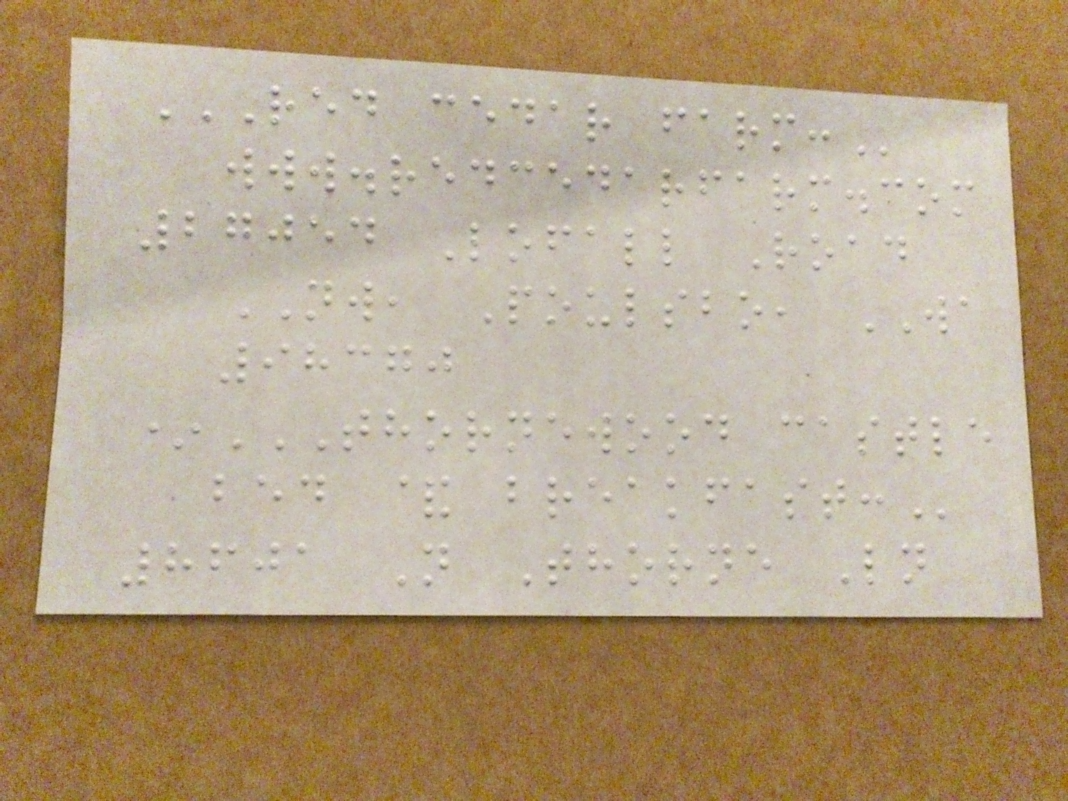RED CEDAR FARM:
www.redcedarfarm.com
27054 Lofall Road
NW, Poulsbo, WA
98370
*THORNEWOOD CASTLE
BED & BREAKFAST:
8601 N Thorne Ln
